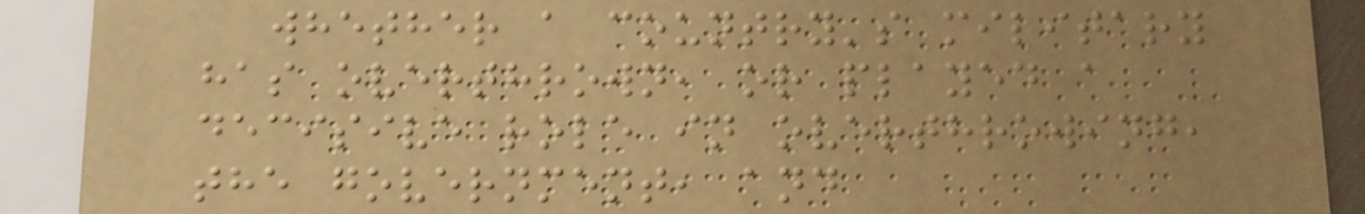whether a country's military
has overthrown, or played a
decisive role in overthrowing,
the government, and
